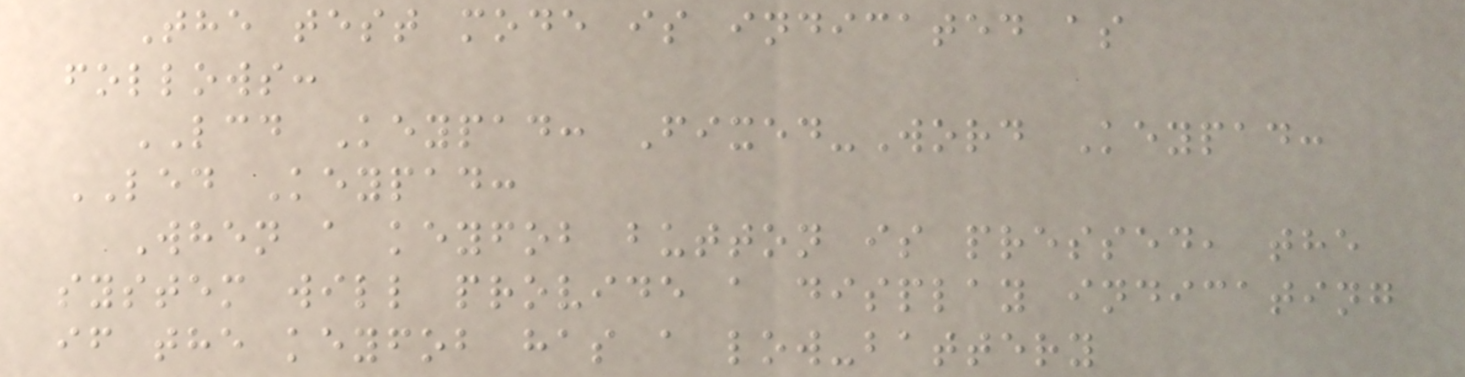The test mode is indicated as
follows:
LCD Keypad: Fixed-Word Keypad:
LED Keypad:
When a keyfob button is pressed, the
system will provide a display indicating
if the keyfob has a low-battery
